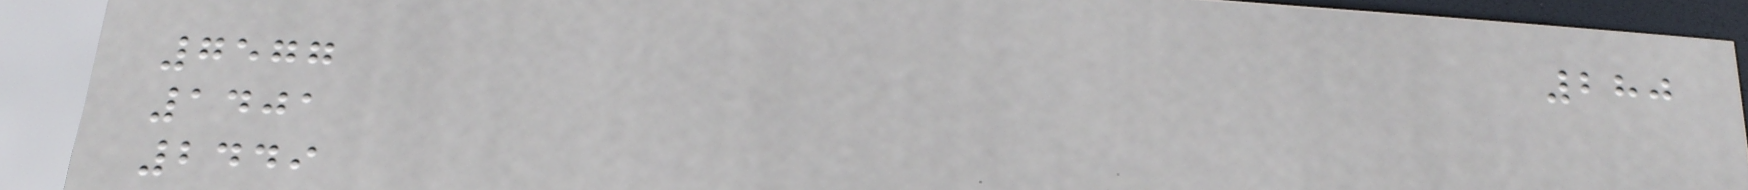280
7577
1401
2449
